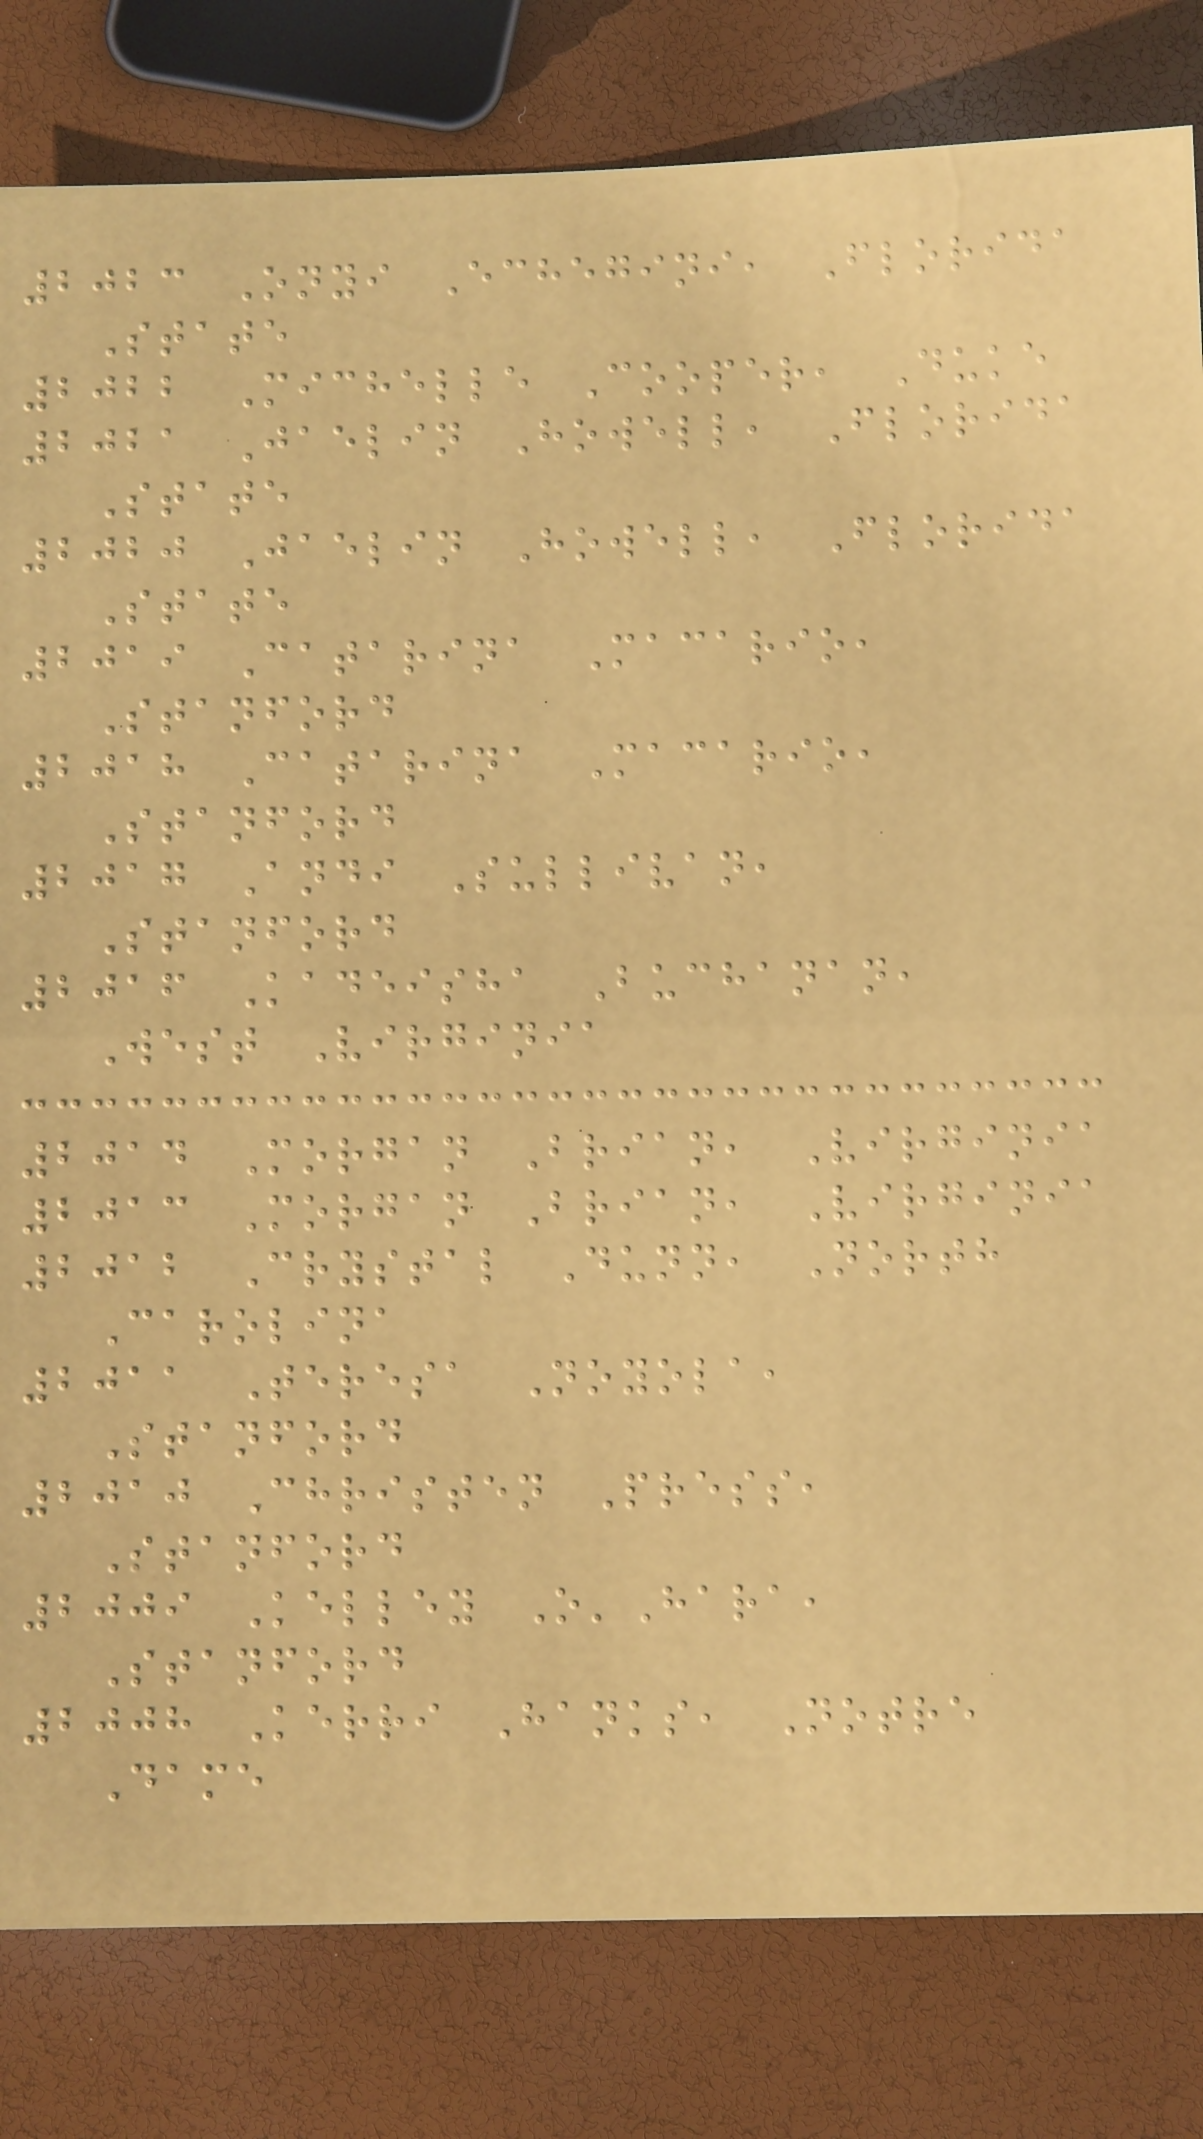2023 Onyi Echegini, Florida
State
2022 Michelle Cooper, Duke
2021 Jaelin Howell, Florida
State
2020 Jaelin Howell, Florida
State
2019 Catarina Macario,
Stanford
2018 Catarina Macario,
Stanford
2017 Andi Sullivan,
Stanford
2016 Kadeisha Buchanan,
West Virginia
2014 Morgan Brian, Virginia
2013 Morgan Brian, Virginia
2012 Crystal Dunn, North
Carolina
2011 Teresa Noyola,
Stanford
2010 Christen Press,
Stanford
2009 Kelley O'Hara,
Stanford
2008 Kerri Hanks, Notre
Dame
